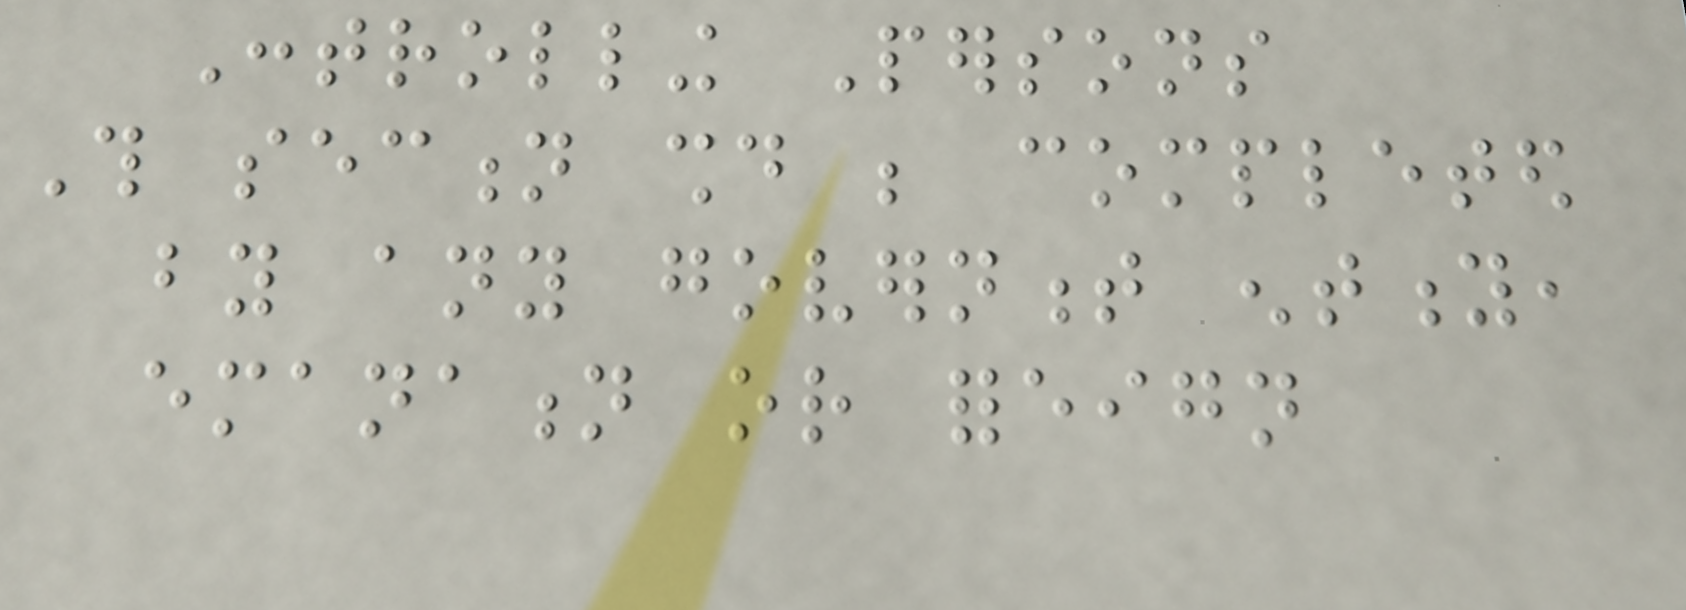Controlling Persons
This section should be completed
by any government entity,
emanation or foreign
